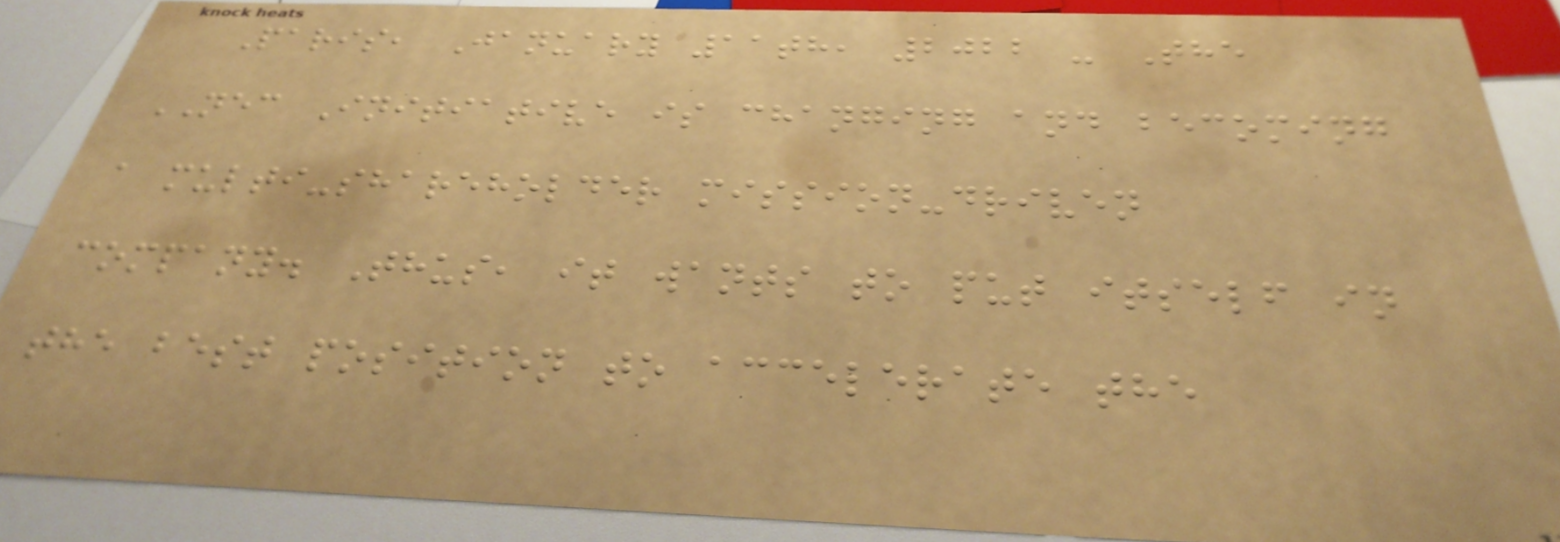Paris, January 11th, 2022 - The
NEC Initiative is changing and becoming
a multi-shareholder mission-driven
company. Thus, it wants to put itself in
the best position to accelerate the
